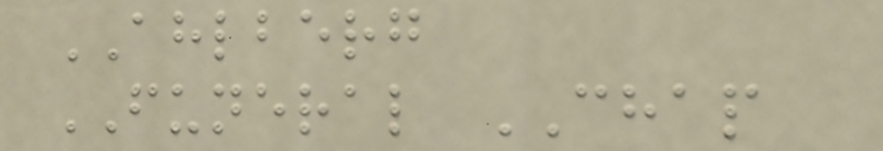AHLBERG
FUNERAL CHAP
